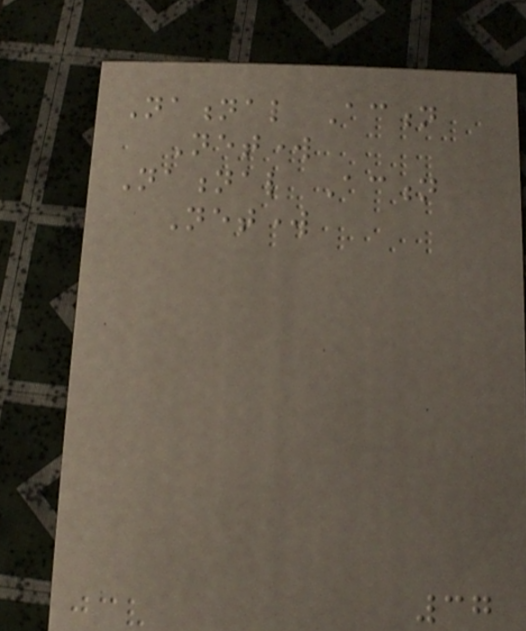National Action
Network
National Action
Network
37
